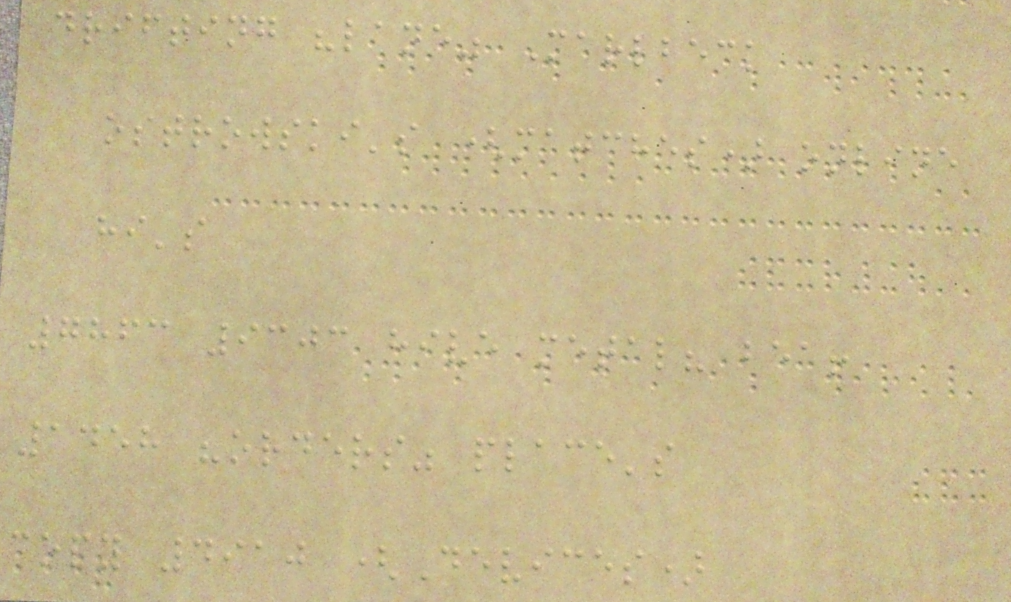drifting "lane" Marlbeck
ostrowski's (matches) online
hi's
7863 9303 hive metal? bea!
1458 "orders" place's
copy 4910 (Devices)
